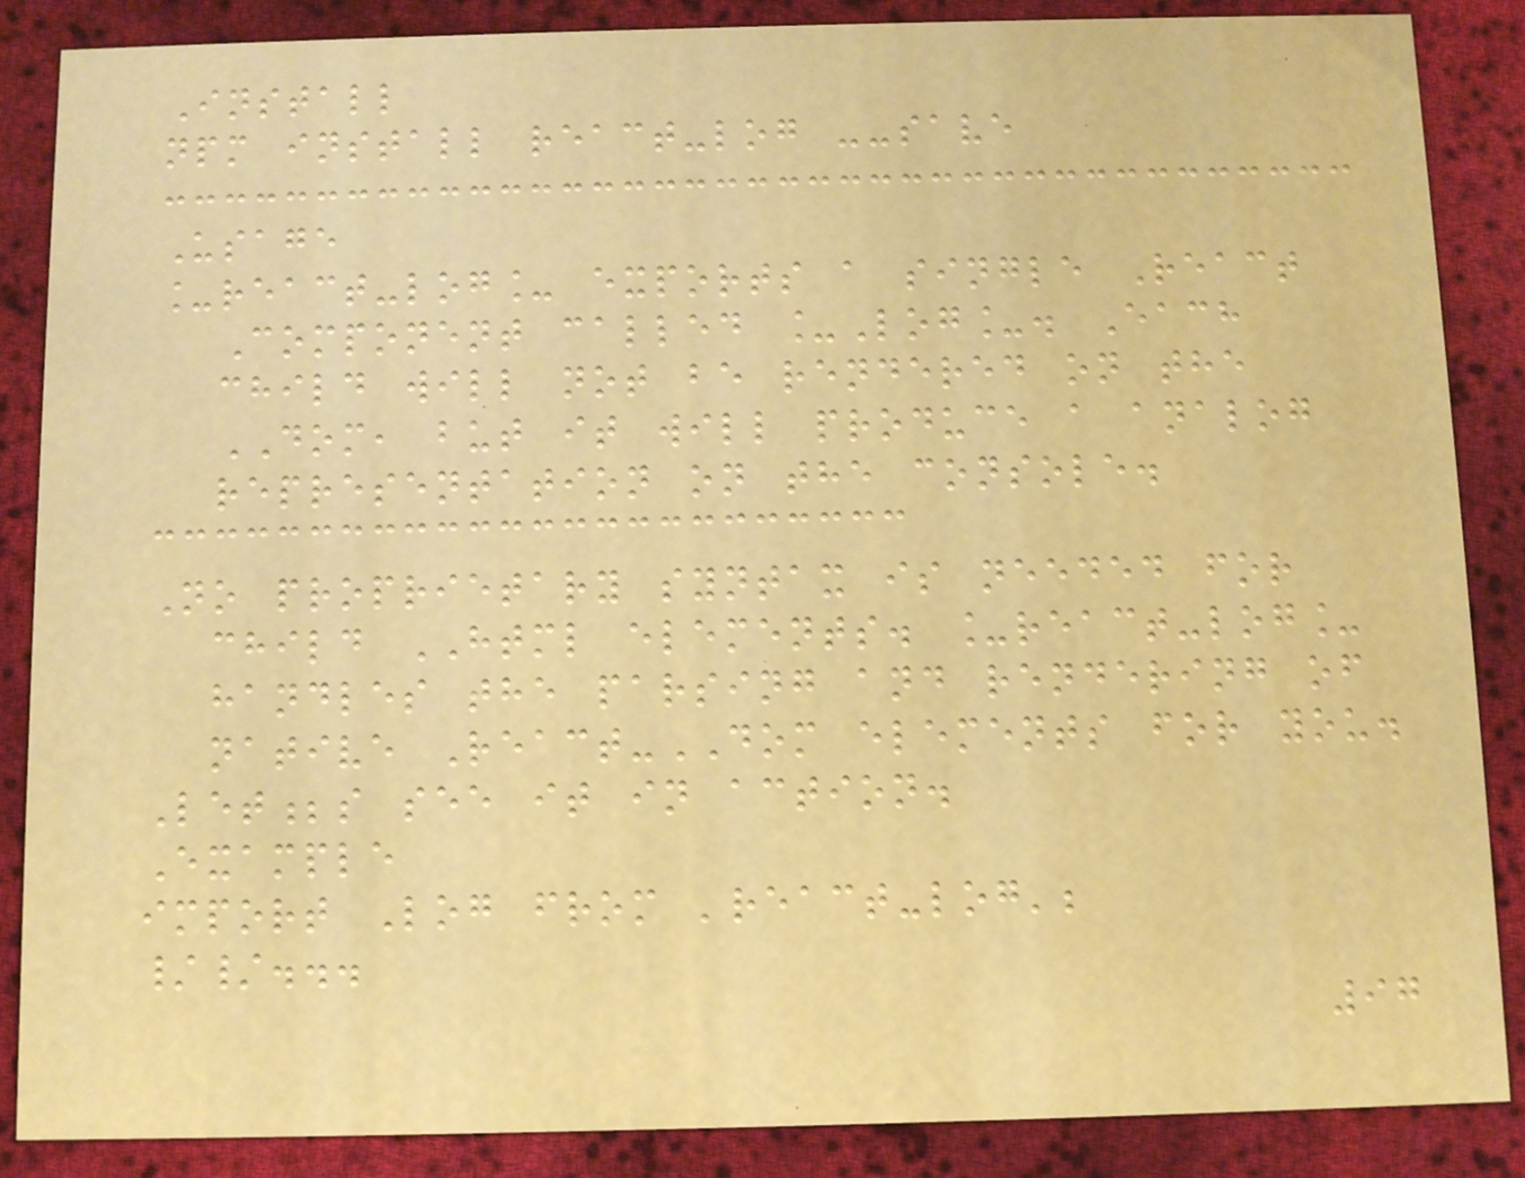Install
npm install react-log --save
Usage
_react-log_ exports a single React
Component called _Log_. Each
child will not be rendered on the
DOM, but it will produce a analog
representation on the console.
No proprietary syntax is needed for
child HTML elements. _react-log_
handles the parsing and rendering of
native React-DOM elements for you.
Let;s see it in action.
Example
import Log from 'react-log';
//...
97
